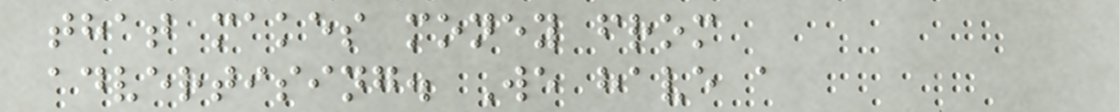that makes money from
advertising. We have a
